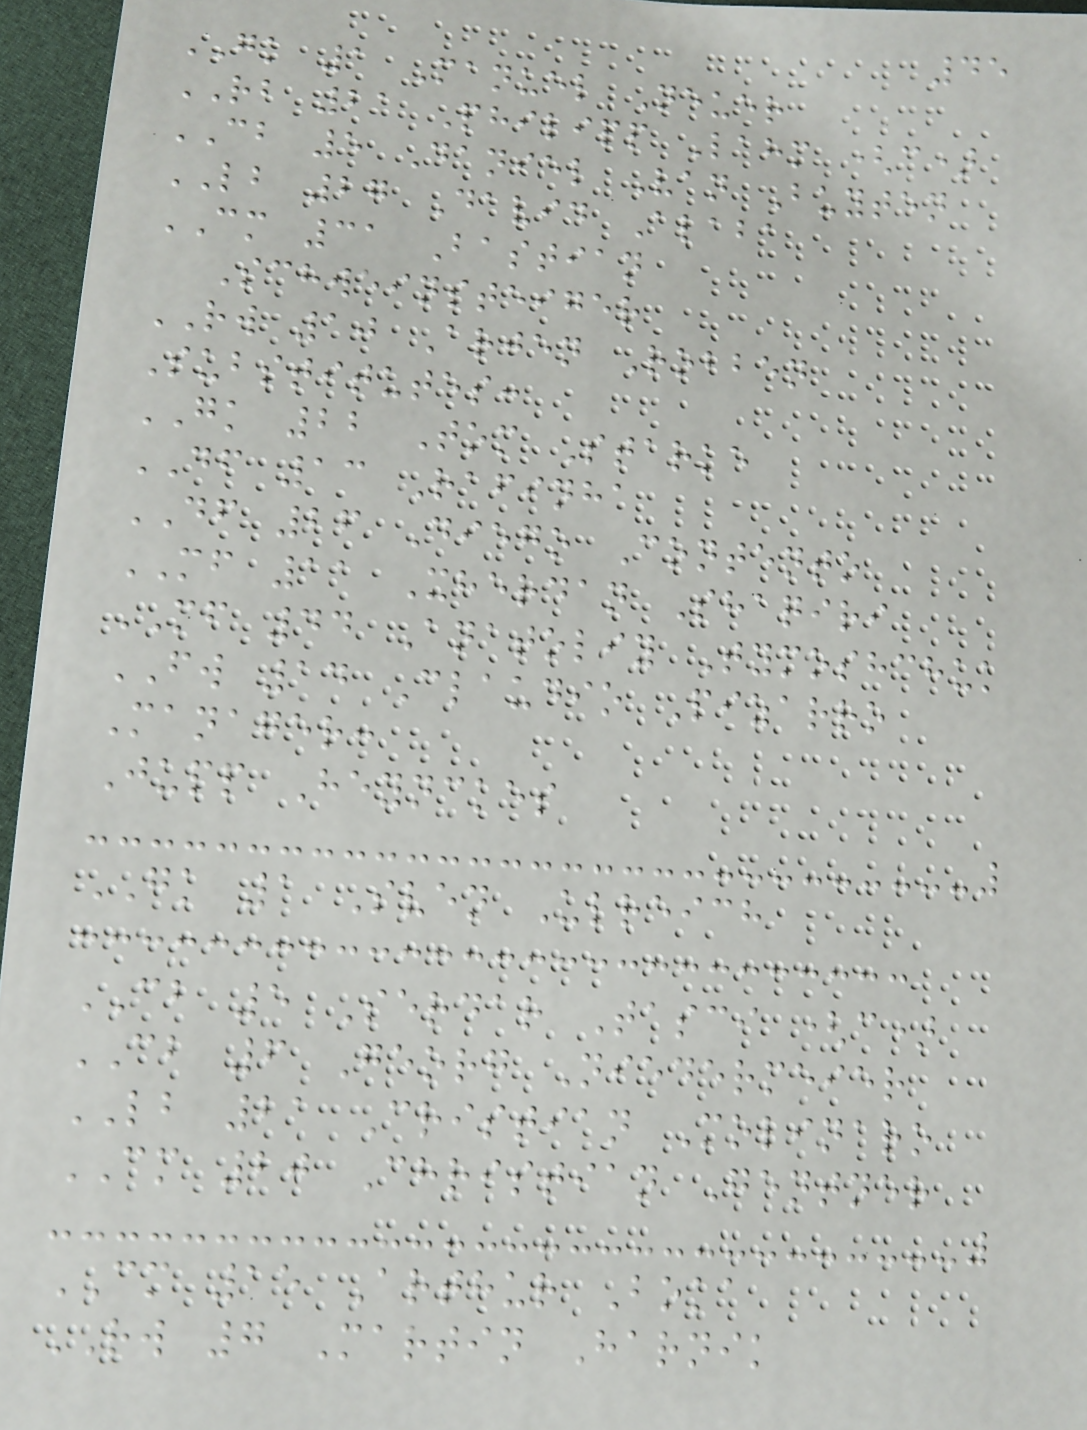45
GK 1 Manuel Neuer
RB 21 Philipp Lahm (c)
CB 5 Daniel Van Buyten
LB 27 David Alaba
CM 31 Bastian
Schweinsteiger
RW 10 Arjen Robben
Substitutes:
GK 22 Tom Starke
DF 13 Rafinha
DF 26 Diego Contento
MF 11 Xherdan Shaqiri
MF 44 Anatoliy Tymoshchuk
FW 14 Claudio Pizarro
Manager:
Jupp Heynckes
GK 1 Sven Ulreich
CB 5 Serdar Tasci (c)
CB 6 Georg Niedermeier
LB 21 Cristian Molinaro
CM 20 Christian Gentner
CM 15 Arthur Boka
RW 7 Martin Harnik
